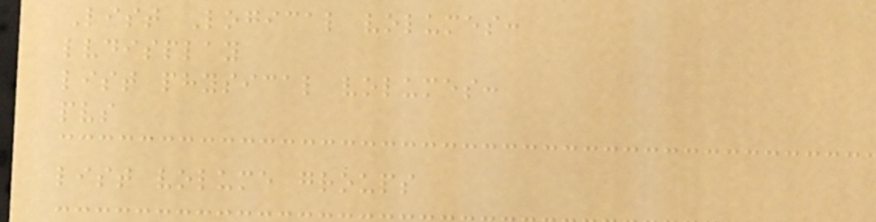List Logical volumes:
lvdisplay
list physical volumes:
pvs
list volume groups
